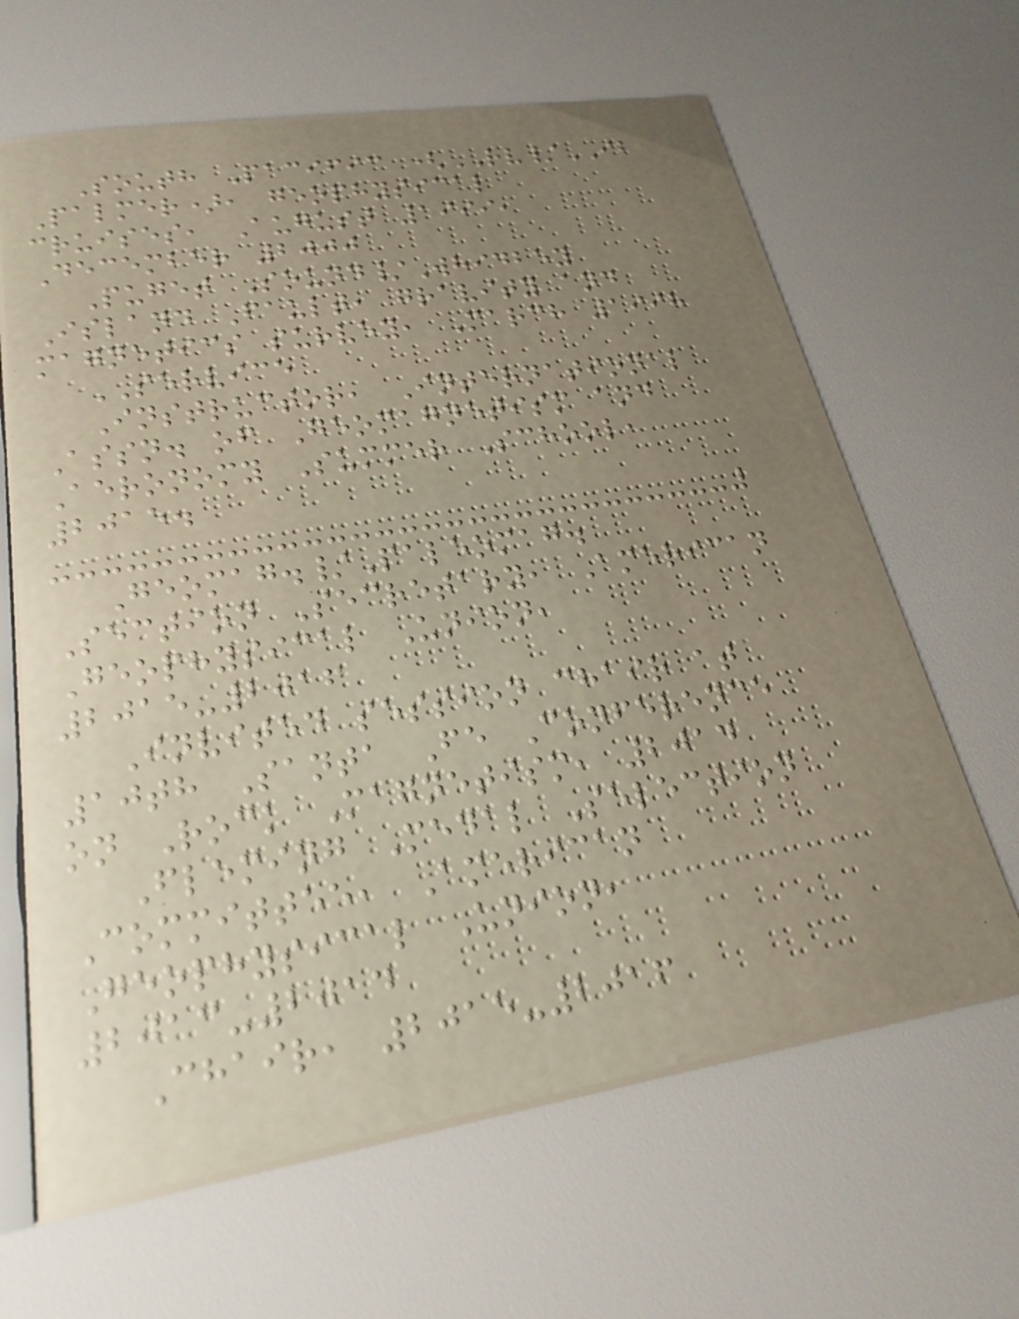South Pacific (RV/IB
Palmer), geophysical
cruises, August 1999,
December 2000
Puget Sound/Whidbey
Island Fault, gravity and
magnetics survey, March 1998
SERVICE
Instructor, International
Assn. of Geomagnetism and
Aeronomy Summer School,
2015.
Geomag./Paleomag.
Section Secretary, American
Geophysical Union,
2015-2016
Invited session chair at
10th Santa Fe Conference
on Rock Magnetism, 2014
Fleming Medal Selection
Committee, American
Geophysical Union,
2013-2014
Chair, 2015-2016
